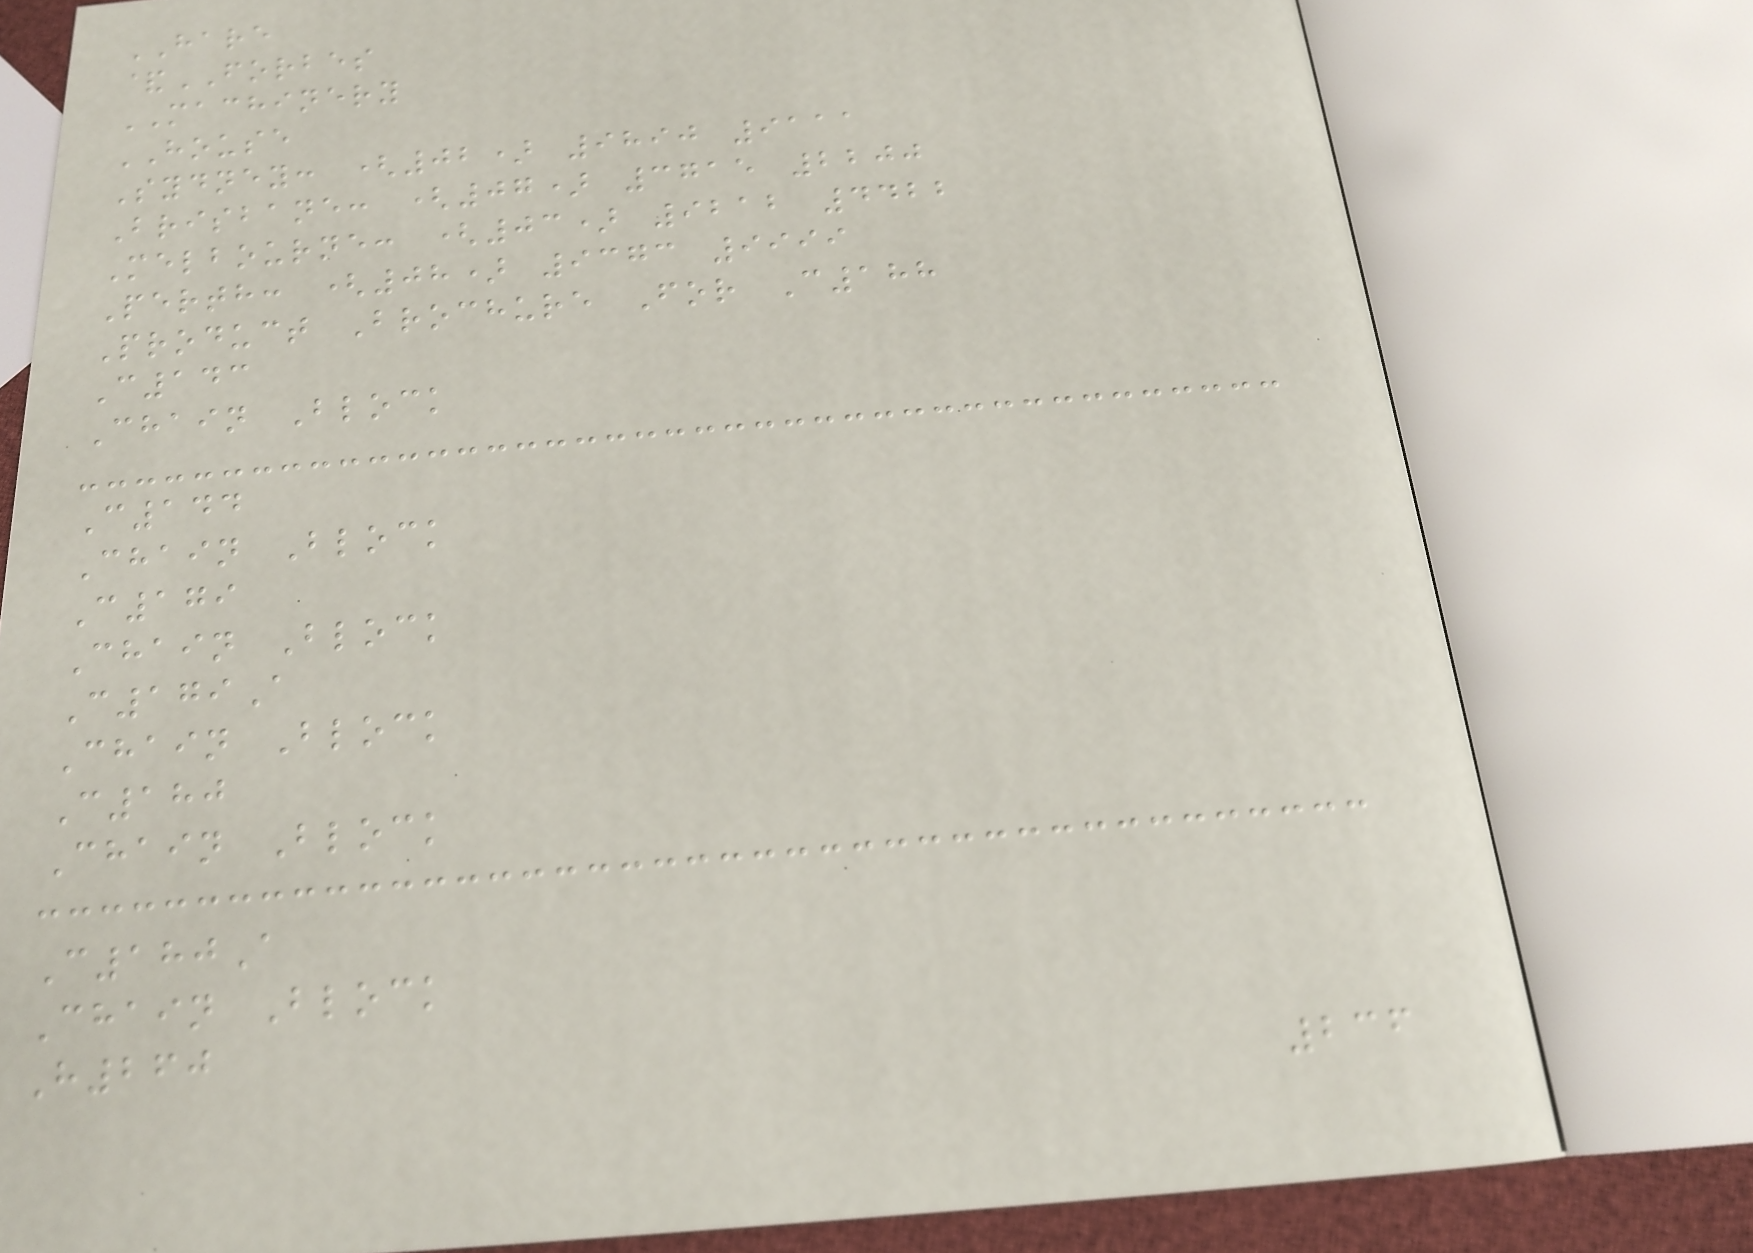HARE
&FORBES
MACHINERY
HOUSE
Sydney: (02) 9890 9111
Brisbane: (07) 3715 2200
Melbourne: (03) 9212 4422
Perth: (08) 9373 9999
Product Brochure For C188
C143
Chain Block
C144
Chain Block
C179
Chain Block
C179A
Chain Block
C180
Chain Block
C180A
Chain Block
H260
236
